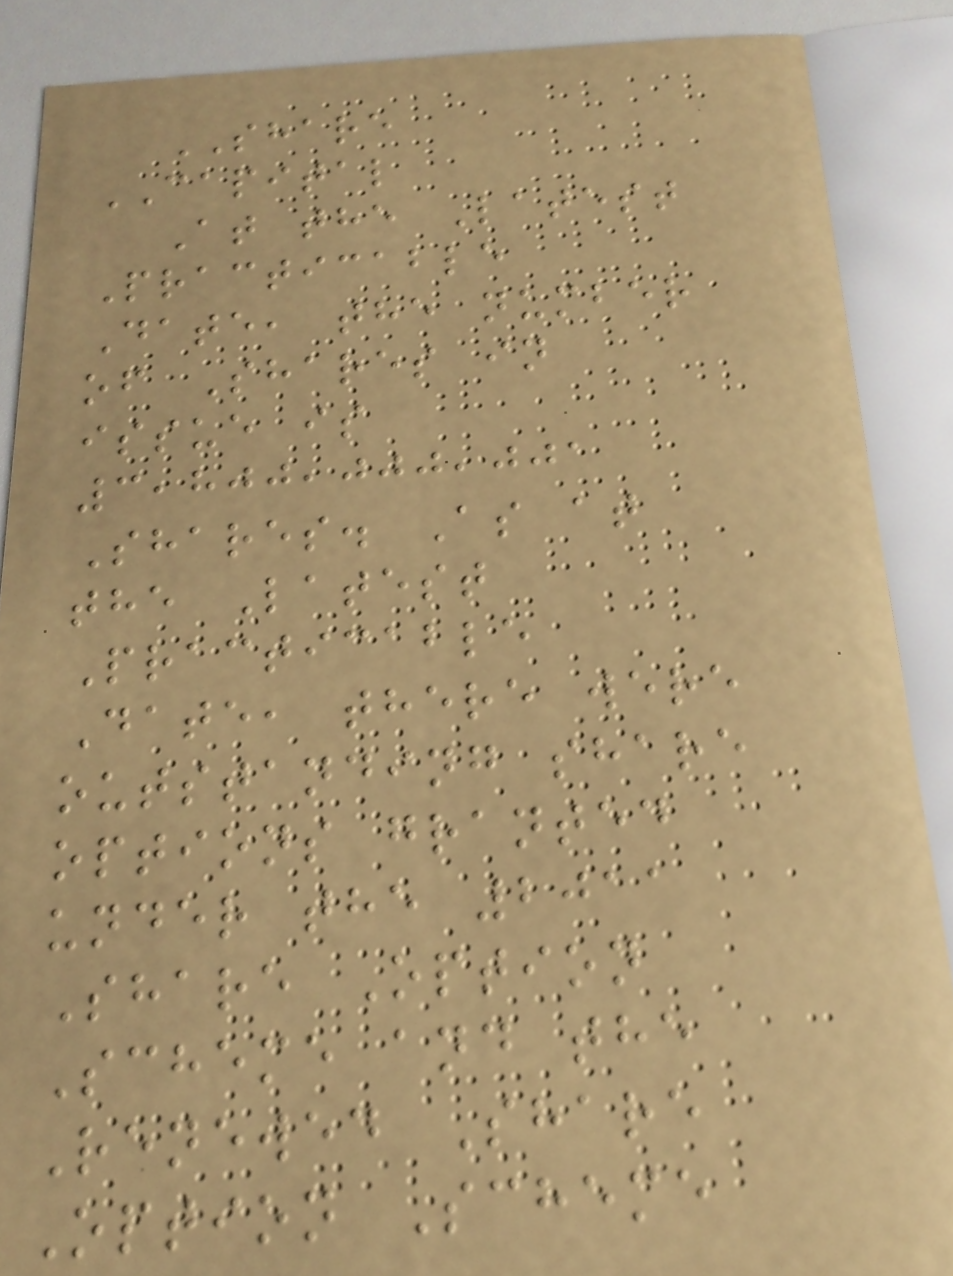SHARE
CAPITAL
At the Latest
Practicable
Date, the number
of Shares in
issue is
3,800,000,001
Shares. As at
the Latest
Practicable
Date, there were
outstanding share
options granted
under the 2011
Share Option
Scheme and the
Renewed Share
Option Scheme
